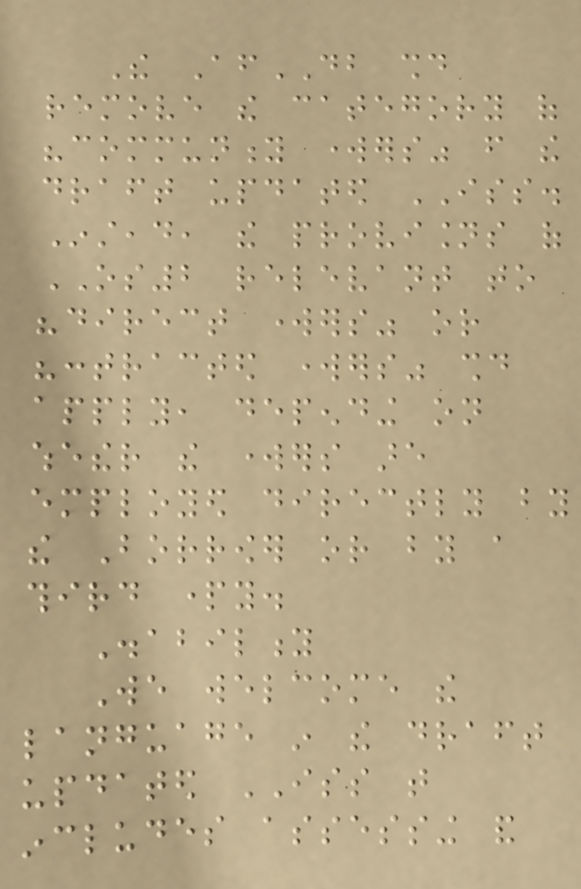The AfDB should
remove the category of
"community workers" from the
draft updated ISS.
Instead, the provisions of
OS2 relevant to
"direct workers" or
"contracted workers" should
apply, depending on
whether the workers are
employed directly by
the Borrower or by a
third party.
Disability
We welcome the
language in the draft
updated ISS that
includes assessing and
